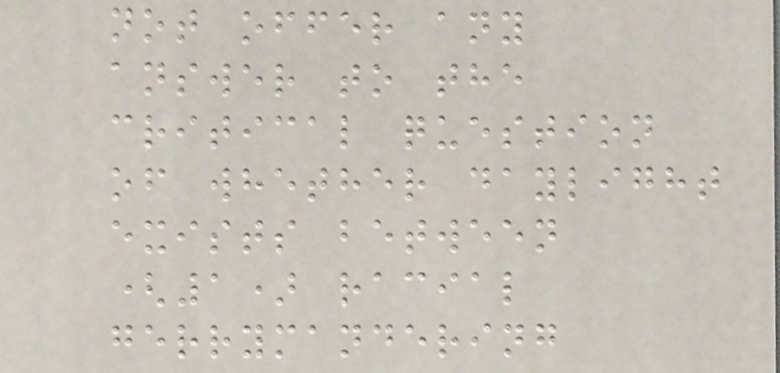not offer any
answer to the
critical question
of whether daylight
exists between
(1) racial
gerrymandering
